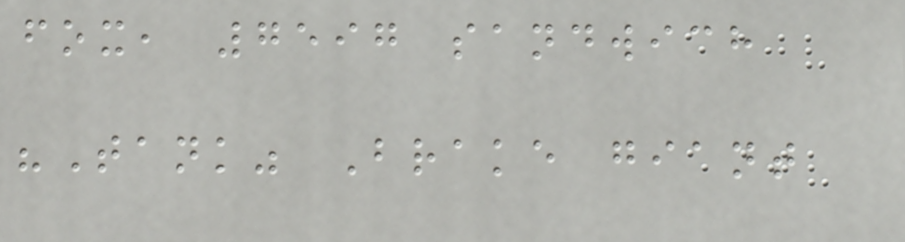fox, 7597 sandwich
"Tank" Brake giant
